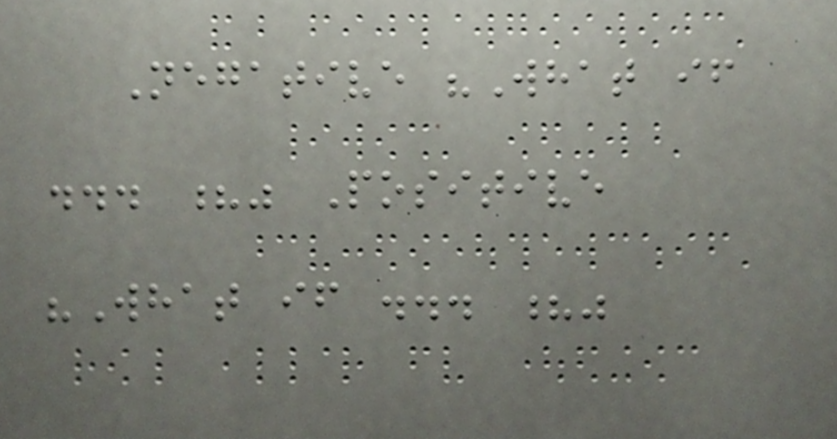Negative "What if
... ?" Positive
"What if ... ?"
